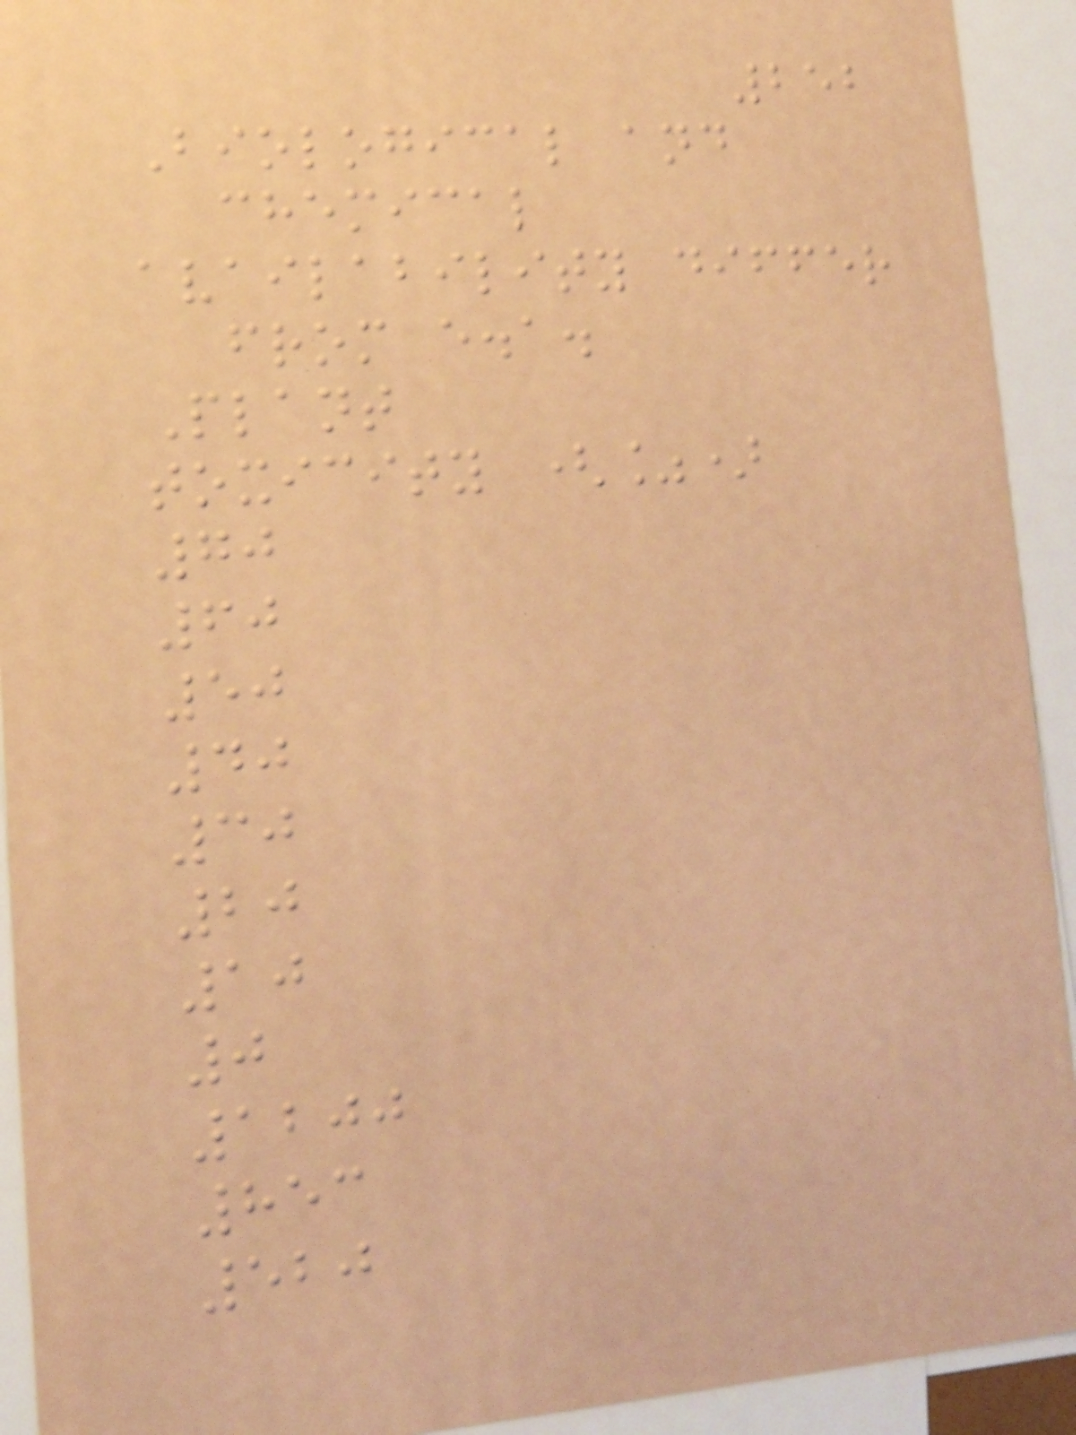252
Biological and
chemical
availability differ
from e.a.
Plant
toxicity (%)
70
60
50
40
30
20
10
0
1200
853
520
